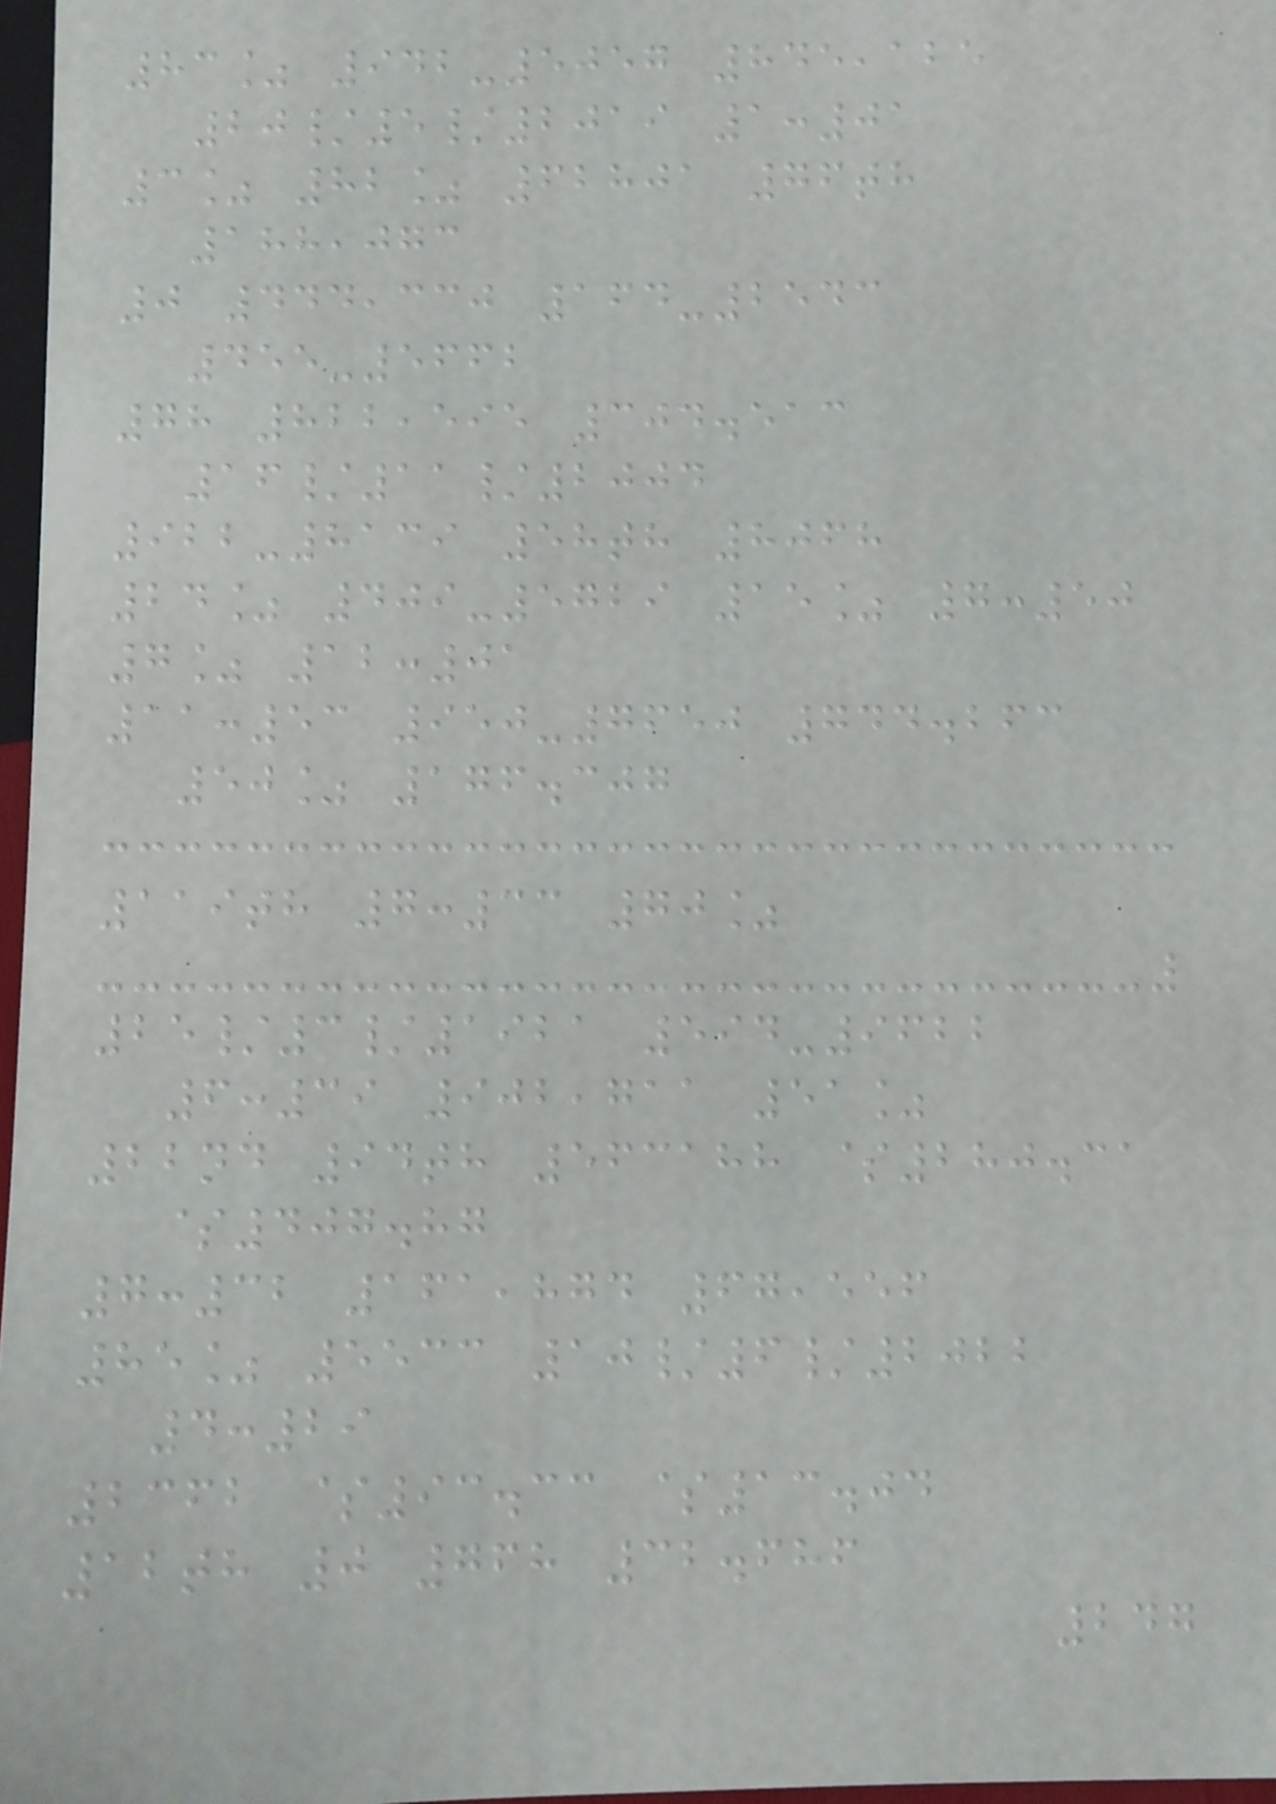83% 942-5057 845,125
20/5/2019 1:01
3% 82% 62801 76th
188,073
0 444,330 164-2543
455-5662
78 822,595 304.513
16/11/2004
922-8139 58th 8068
24% 409-5729 15% 7:50
7% 12:01
11:53 950-7650 744.263
50% 176.307
119th 7:33 70%
25/3/1921 594-9622
6:39 902,711 51%
22nd 94th 563188 $280.31
$407.87
7:32 161,874 67,556
85% 5533 10/6/2022
4:29
2362 $93.33 $13.04
12th 0 768 32.686
247
